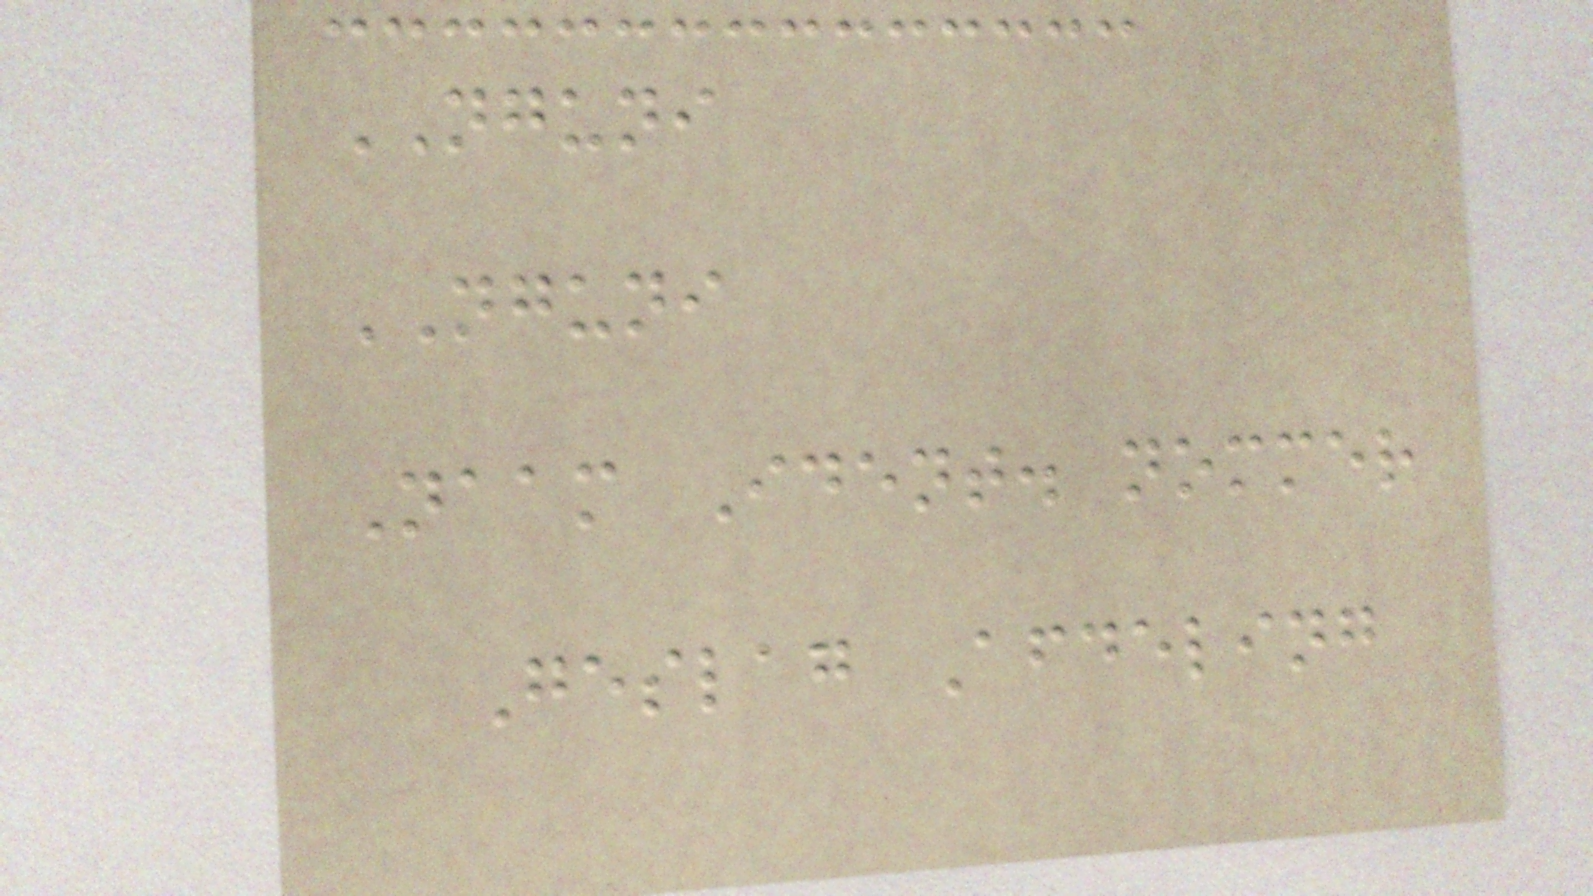NGUNI
NGUNI
Naam Ident. nommer
Geslag Afdeling
